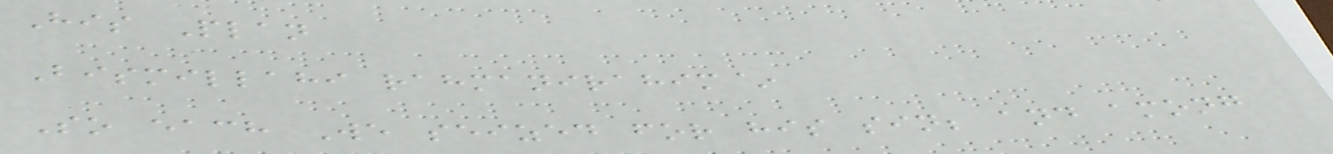His Plan
Bismillahi rahmanirahim~
So each We seized for his sin; and among
